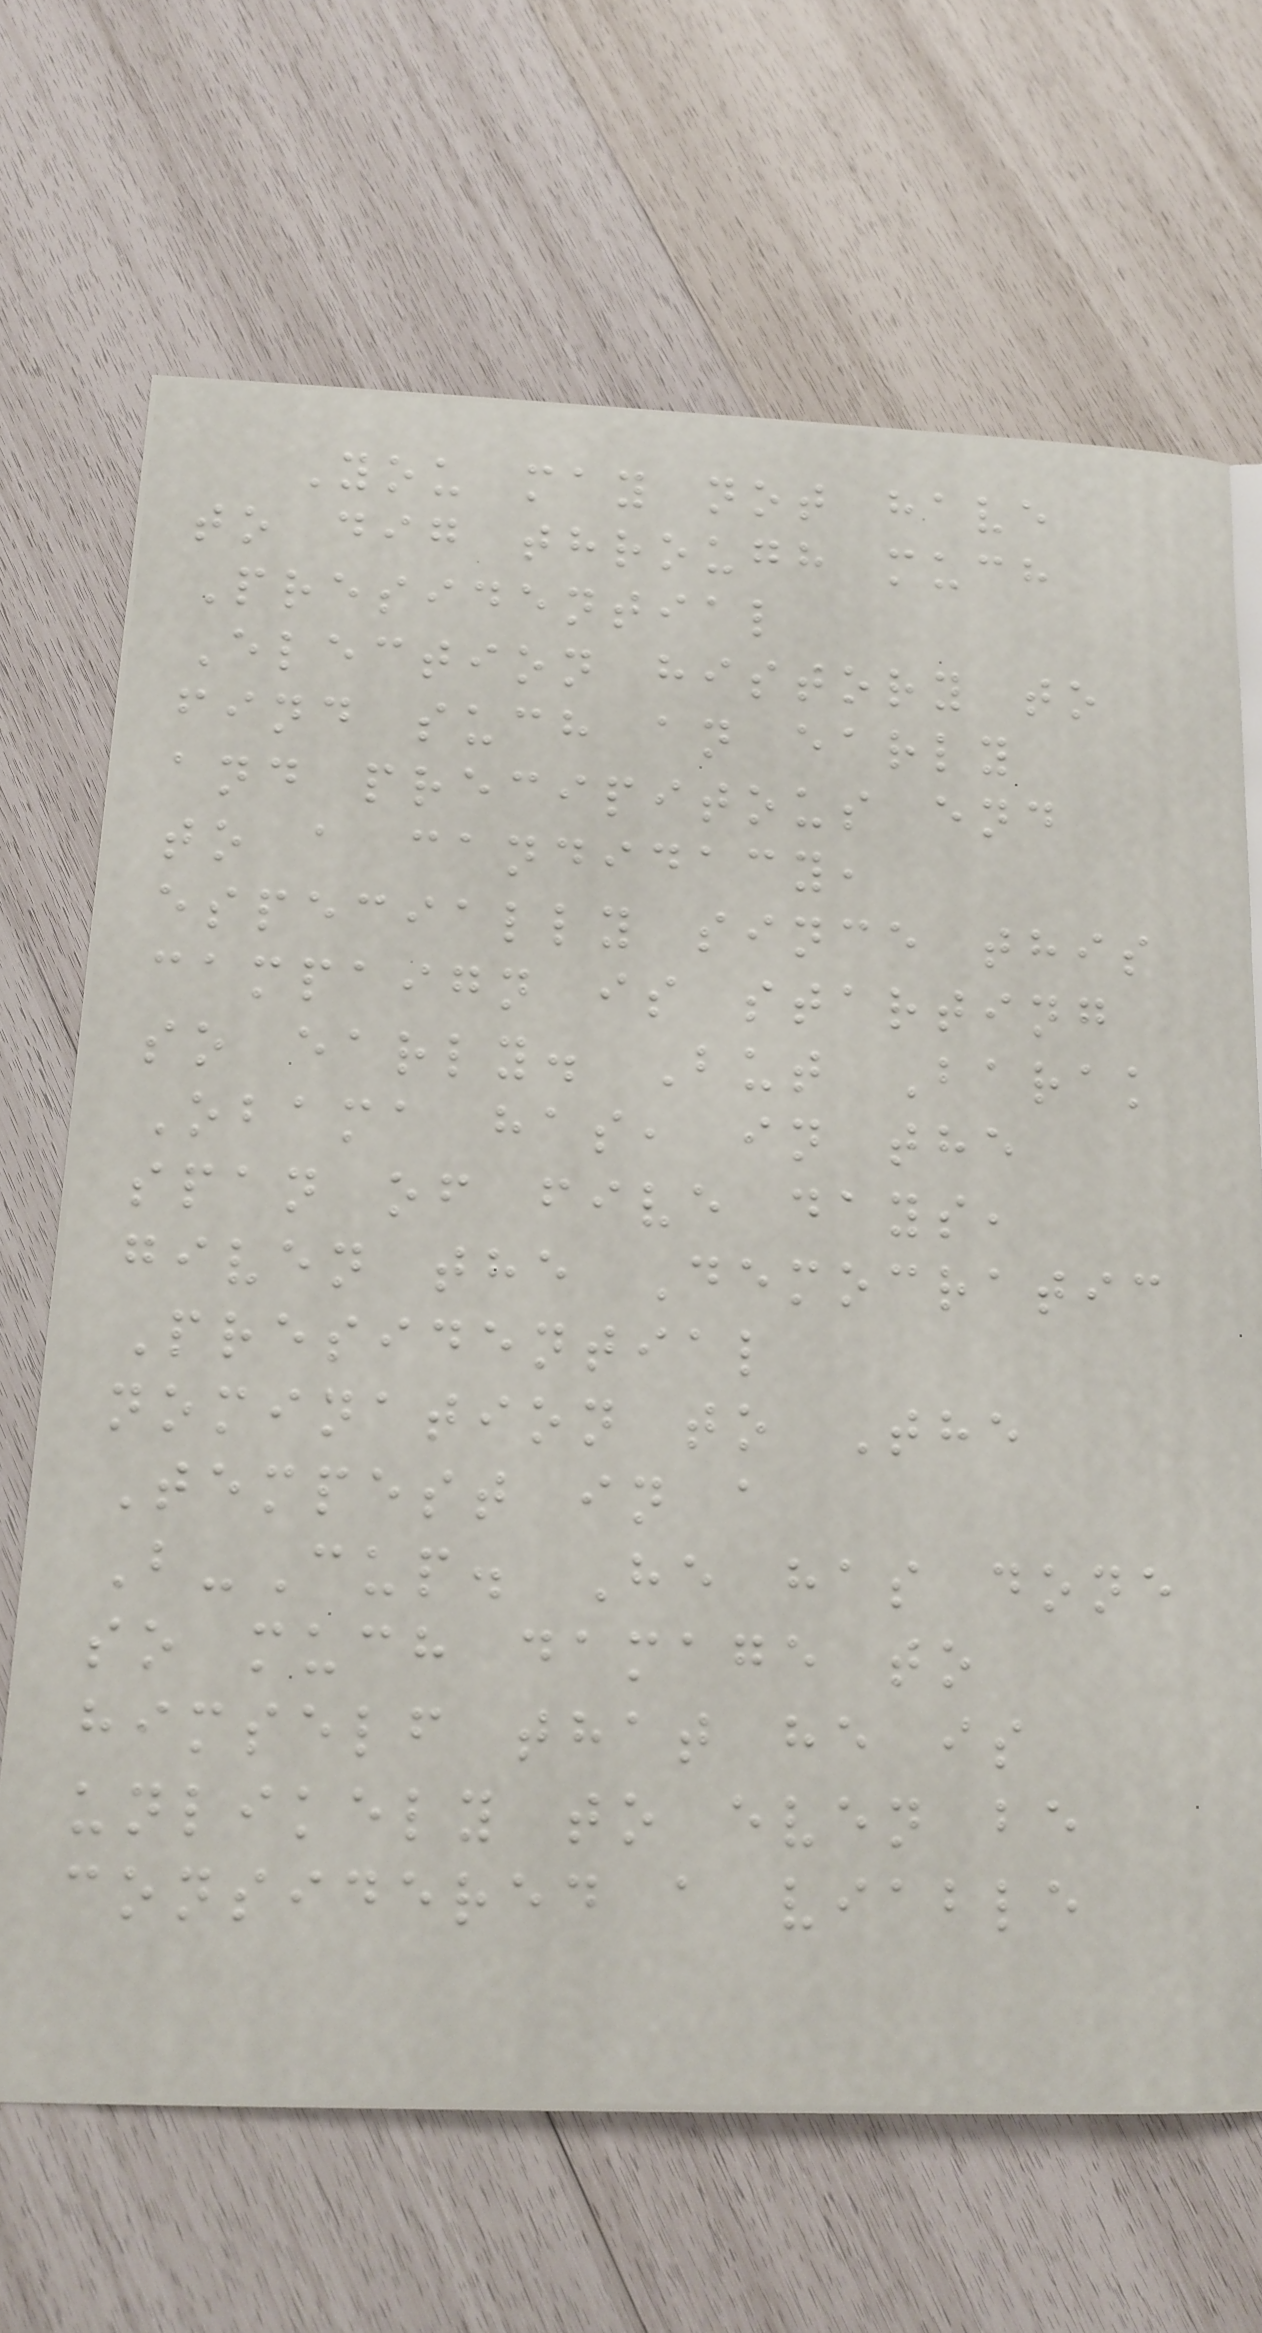You may not have
to dig through much
Presidential
Election history to
find such an early
and precipitous end
to a candidacy,
especially since this
campaign is starting
so early. But Barak
Obama has, in the
span of five days,
given the Democratic
Presidential
nomination to The
Tempest in a
B-Cup. He has done
so much damage to
himself that he is
unlikely to even be
considered a viable
